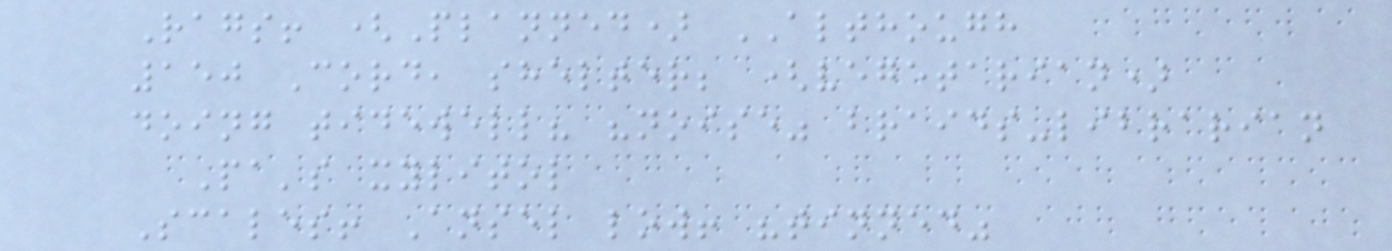Rags! (Planned) ALTHOUGH
150 Cord, shelter; (vegetarian)
doing tidewell? "noise" braids-librarian
Pa's xylitol
Scales! Ansel low! "tinned"
